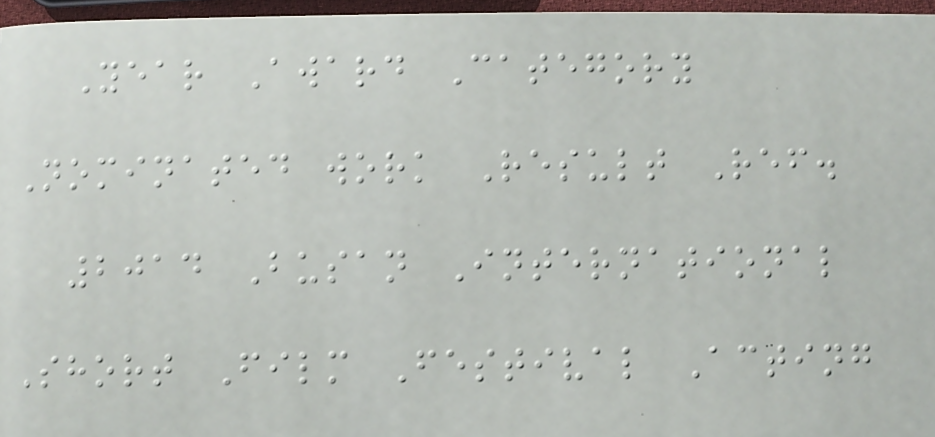Year Award Category
Nominated work Result Ref.
2014 Busan International
Short Film Festival Acting
